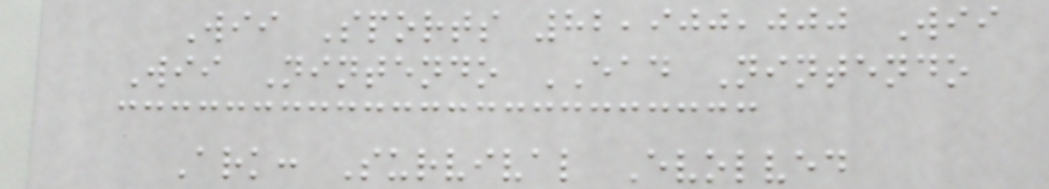Wii Sports 82,900,000 Wii
Wii Nintendo EAD Nintendo
Ark: Survival Evolved
